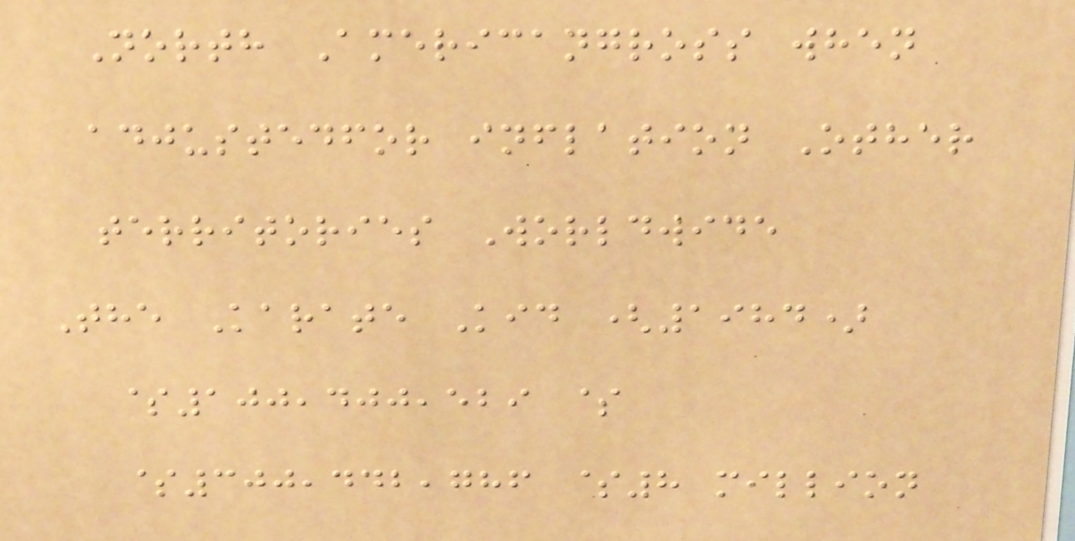North Americangross when
adjustedfor inflation Other
territories Worldwide
The Karate Kid (1984)
$100,400,529 $
$300,442,786 $8 million
